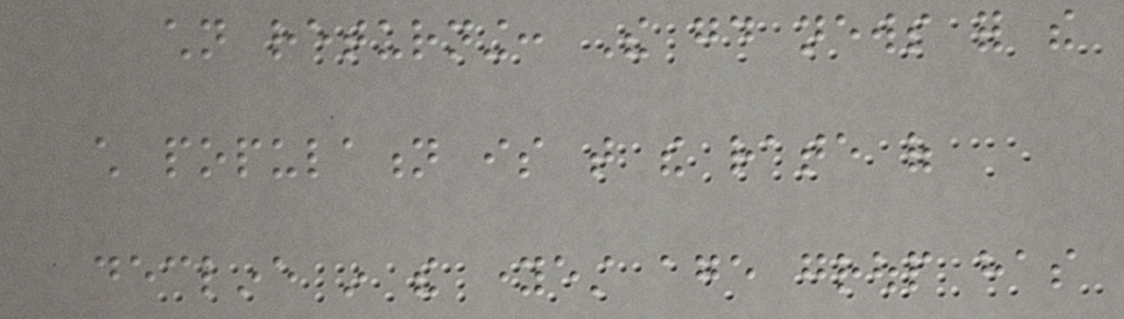children returning: The good news for the
child population is that the rate of
decline in the youngest age group has
